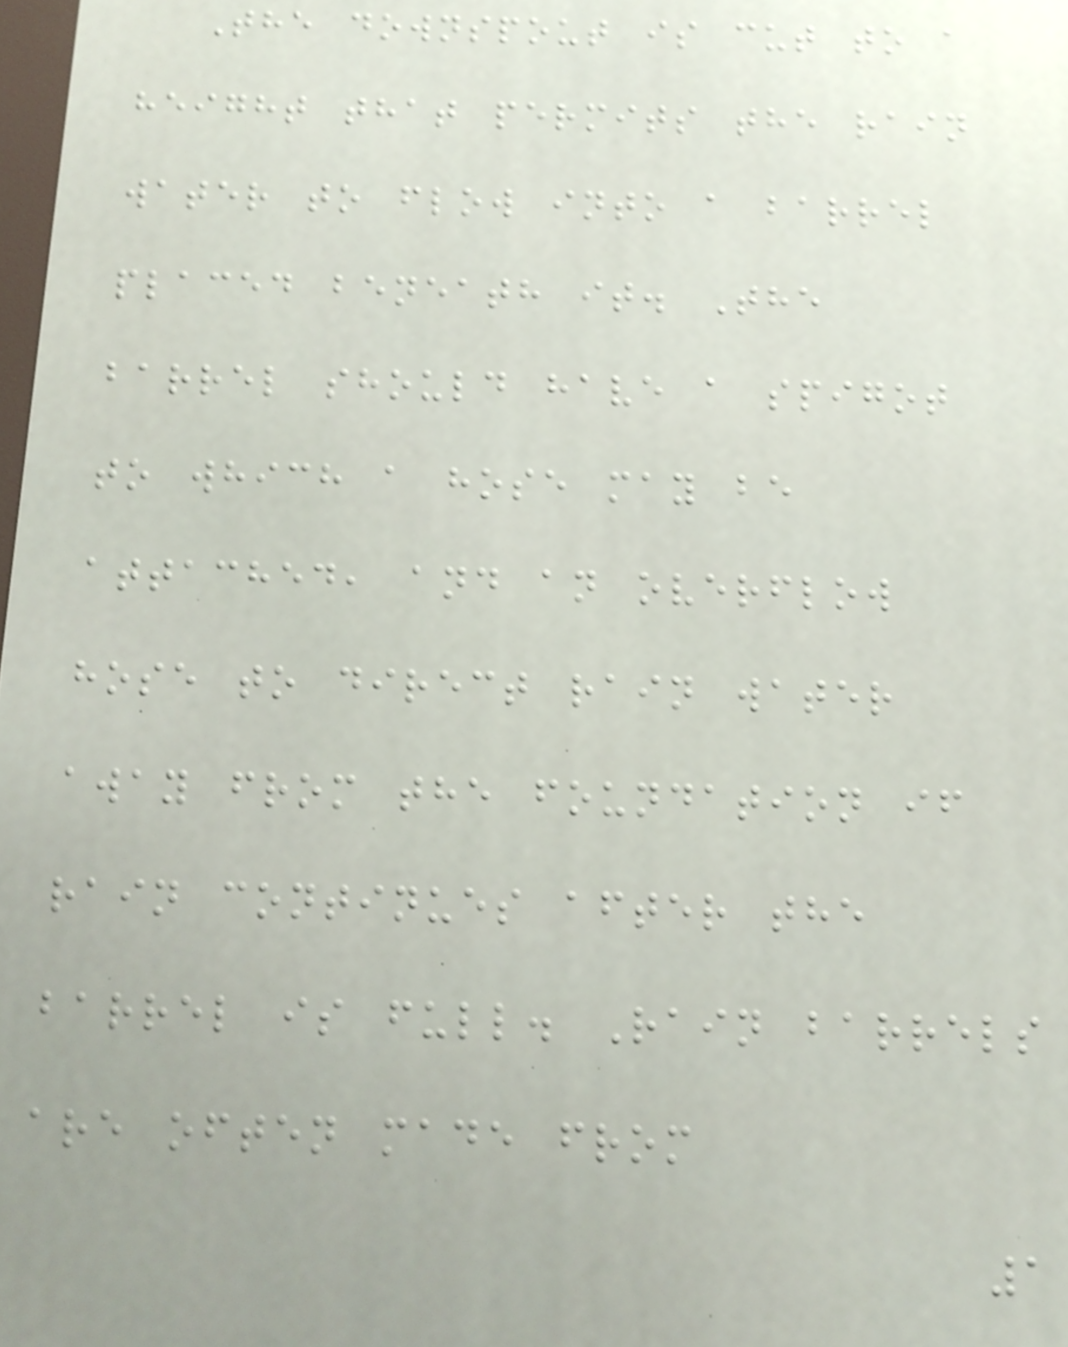The downspout is cut to a
height that permits the rain
water to flow into a barrel
placed beneath it. The
barrel should have a spigot
to which a hose may be
attached, and an overflow
hose to direct rain water
away from the foundation if
rain continues after the
barrel is full. Rain barrels
are often made from
1
